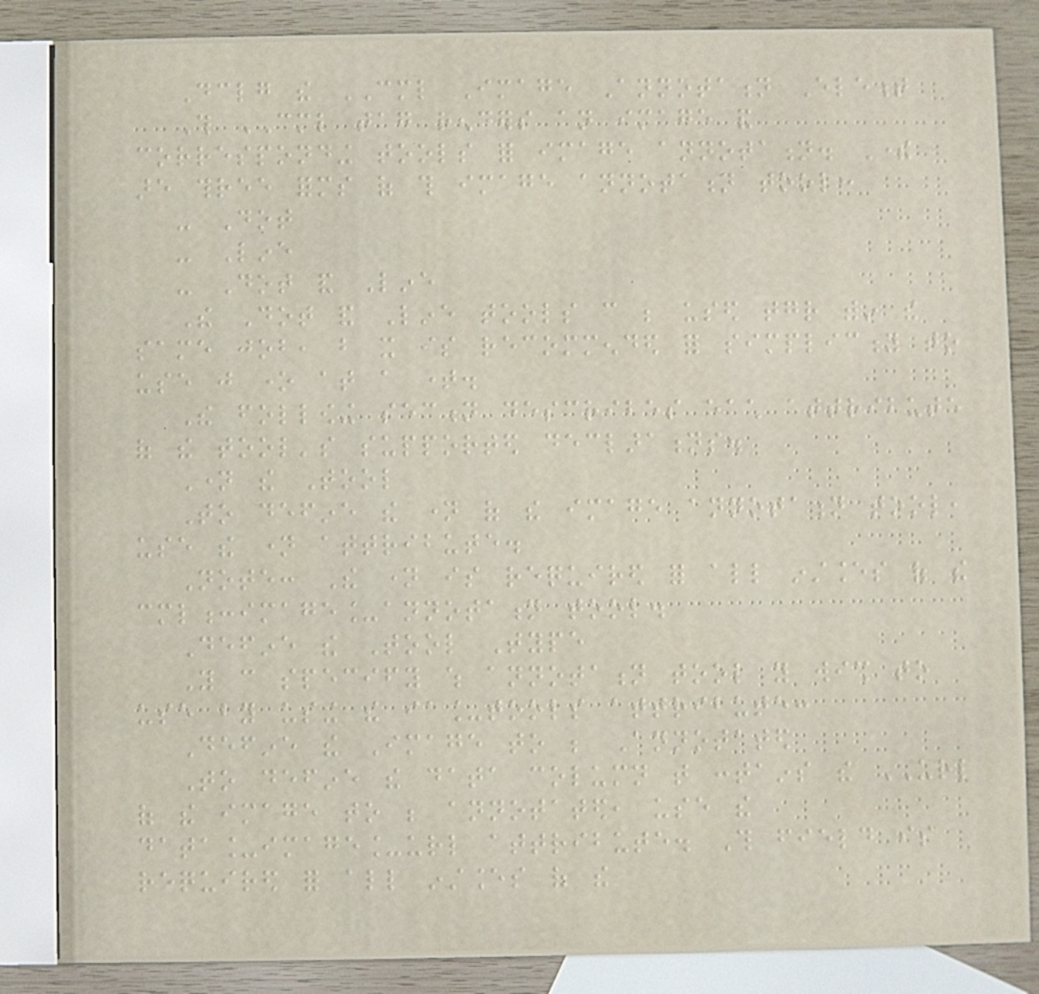Declaring the CML Image Annotation Element
This CML tag renders an image and
corresponding tools for image annotation. There
are three forms of this image annotation tool:
- Dot
- Line
- Dot and Line
The Dot and Line tools can be used together within the
same job, but it is recommended for simplicity to
use just one at a time.
The following section describes each attribute
of the tool's supported declarations.
Name the Tool
To define the name of the image annotation tool,
use the name attribute.
Note: The name is required for all instances of the
cml:image_annotation tool.
Define the Tool Type
You can specify which annotation tool you wish to
use by using the ia_tools attribute:
Define the Image to be Annotated
To define the data column that contains the URL
of the image to be annotated, use the
data_image_url attribute. This field is
required for all instances of the
